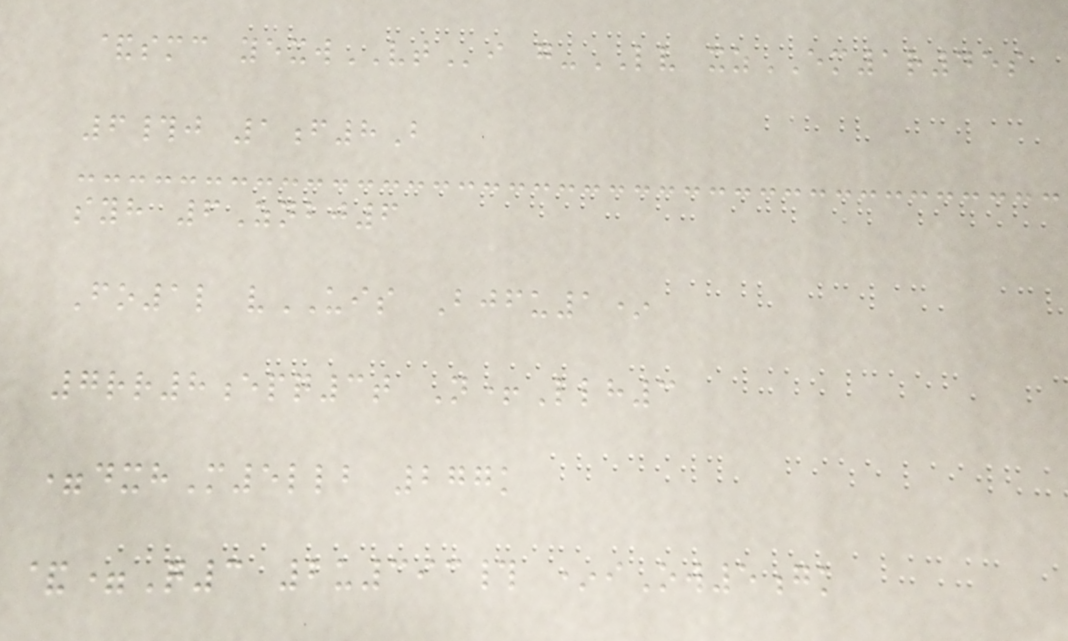&smc yexwVTi g-LV xzEM1r45s
6#j 1f8B
syh 6Znbj6
Fo1l vUIS Bjfu1*
7rr8epq3t N+Llh3
=dxhM5llb 277k
&=Q3 2u393# *iOw5gk
